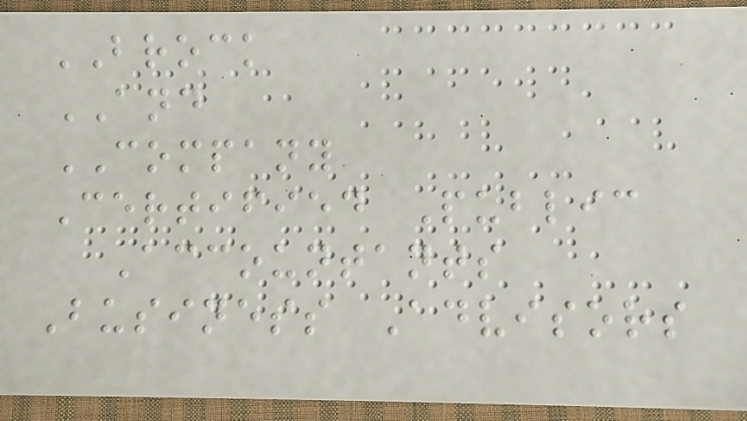BROCK
AND
COMPANY
Certified Public
Accountants
Business Advisors
